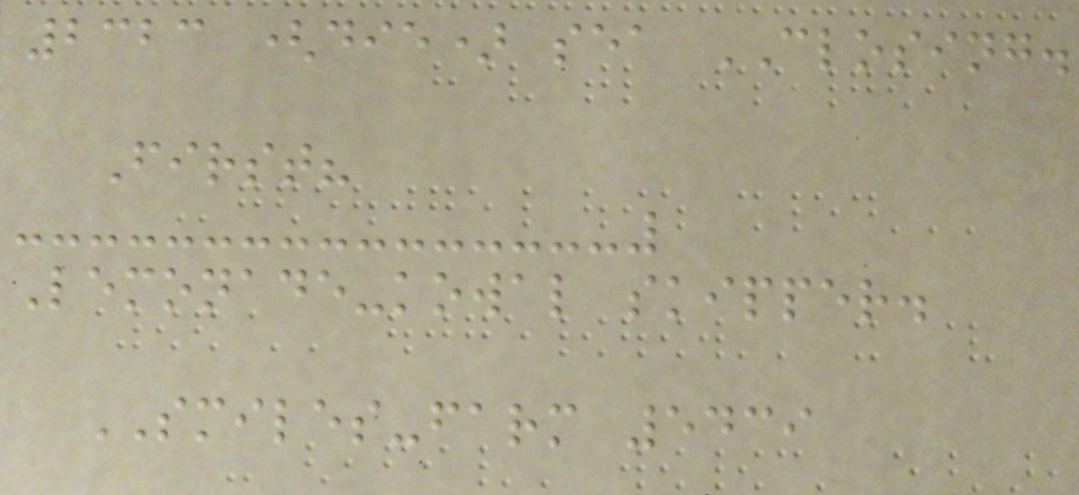2323 (die) sea CLOSING.
First?
Lemonade-kowal skipper.
SMILES-farm 5439
